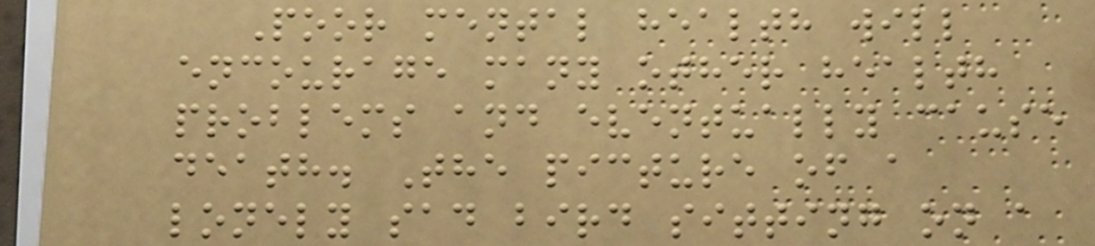Poor mental health will
encourage many other health
problems and eventually cause
death. The picture of a
lonely sad bird sitting on a
